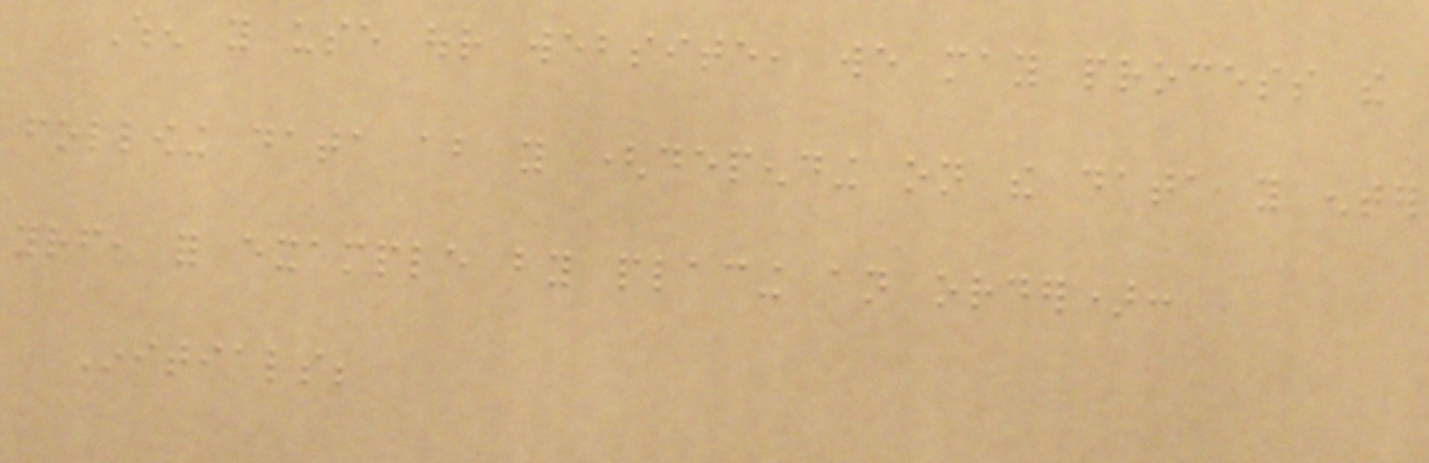When you use our website, we may process the
following data about you (depending on the data you enter
yourself, for example by placing an order):
Initials;
